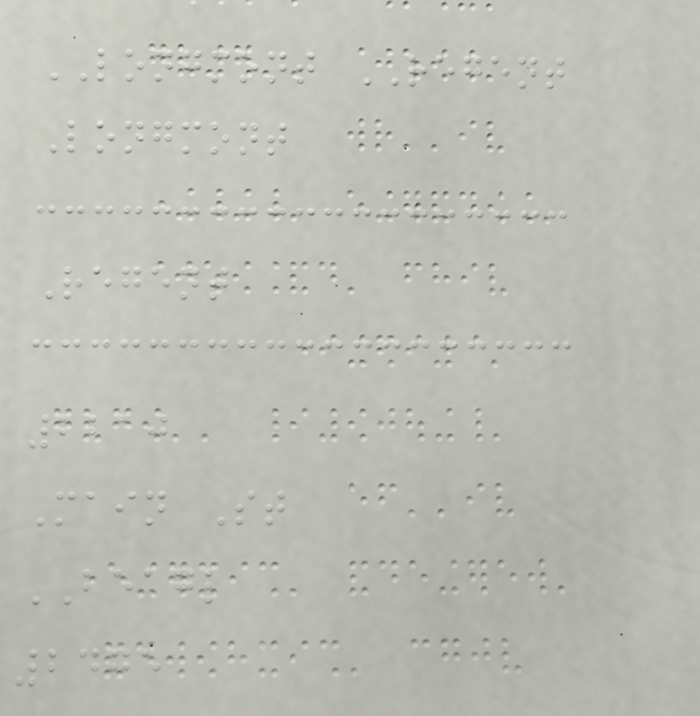LONGMONT REGENT
Longmont
Regent
2210
Main St
BEAGL
2475
